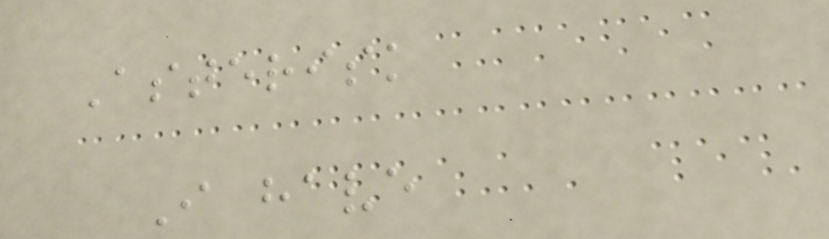Asterisk
I have
